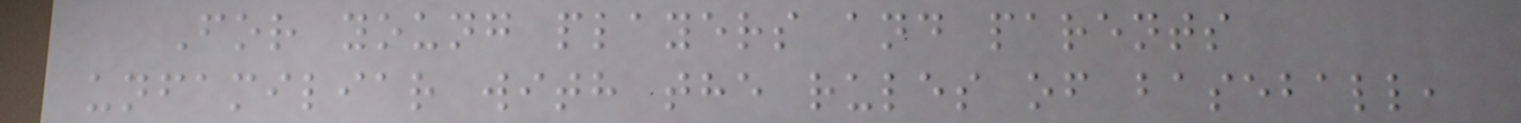For young players and parents
unfamiliar with the rules of baseball,
